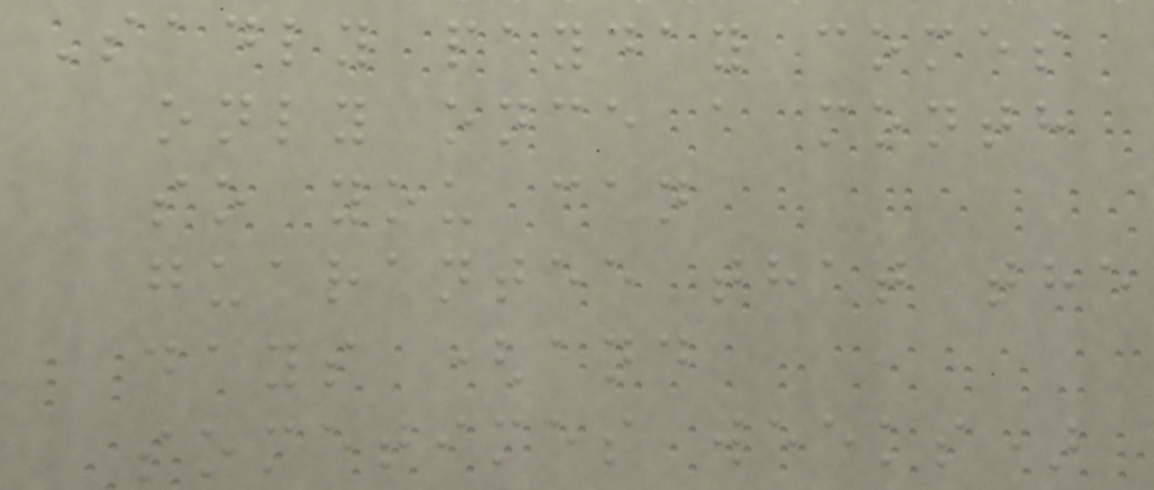Sadly payday comes
only once a month
so you can
guarantee that the
days (and
sometimes weeks)
